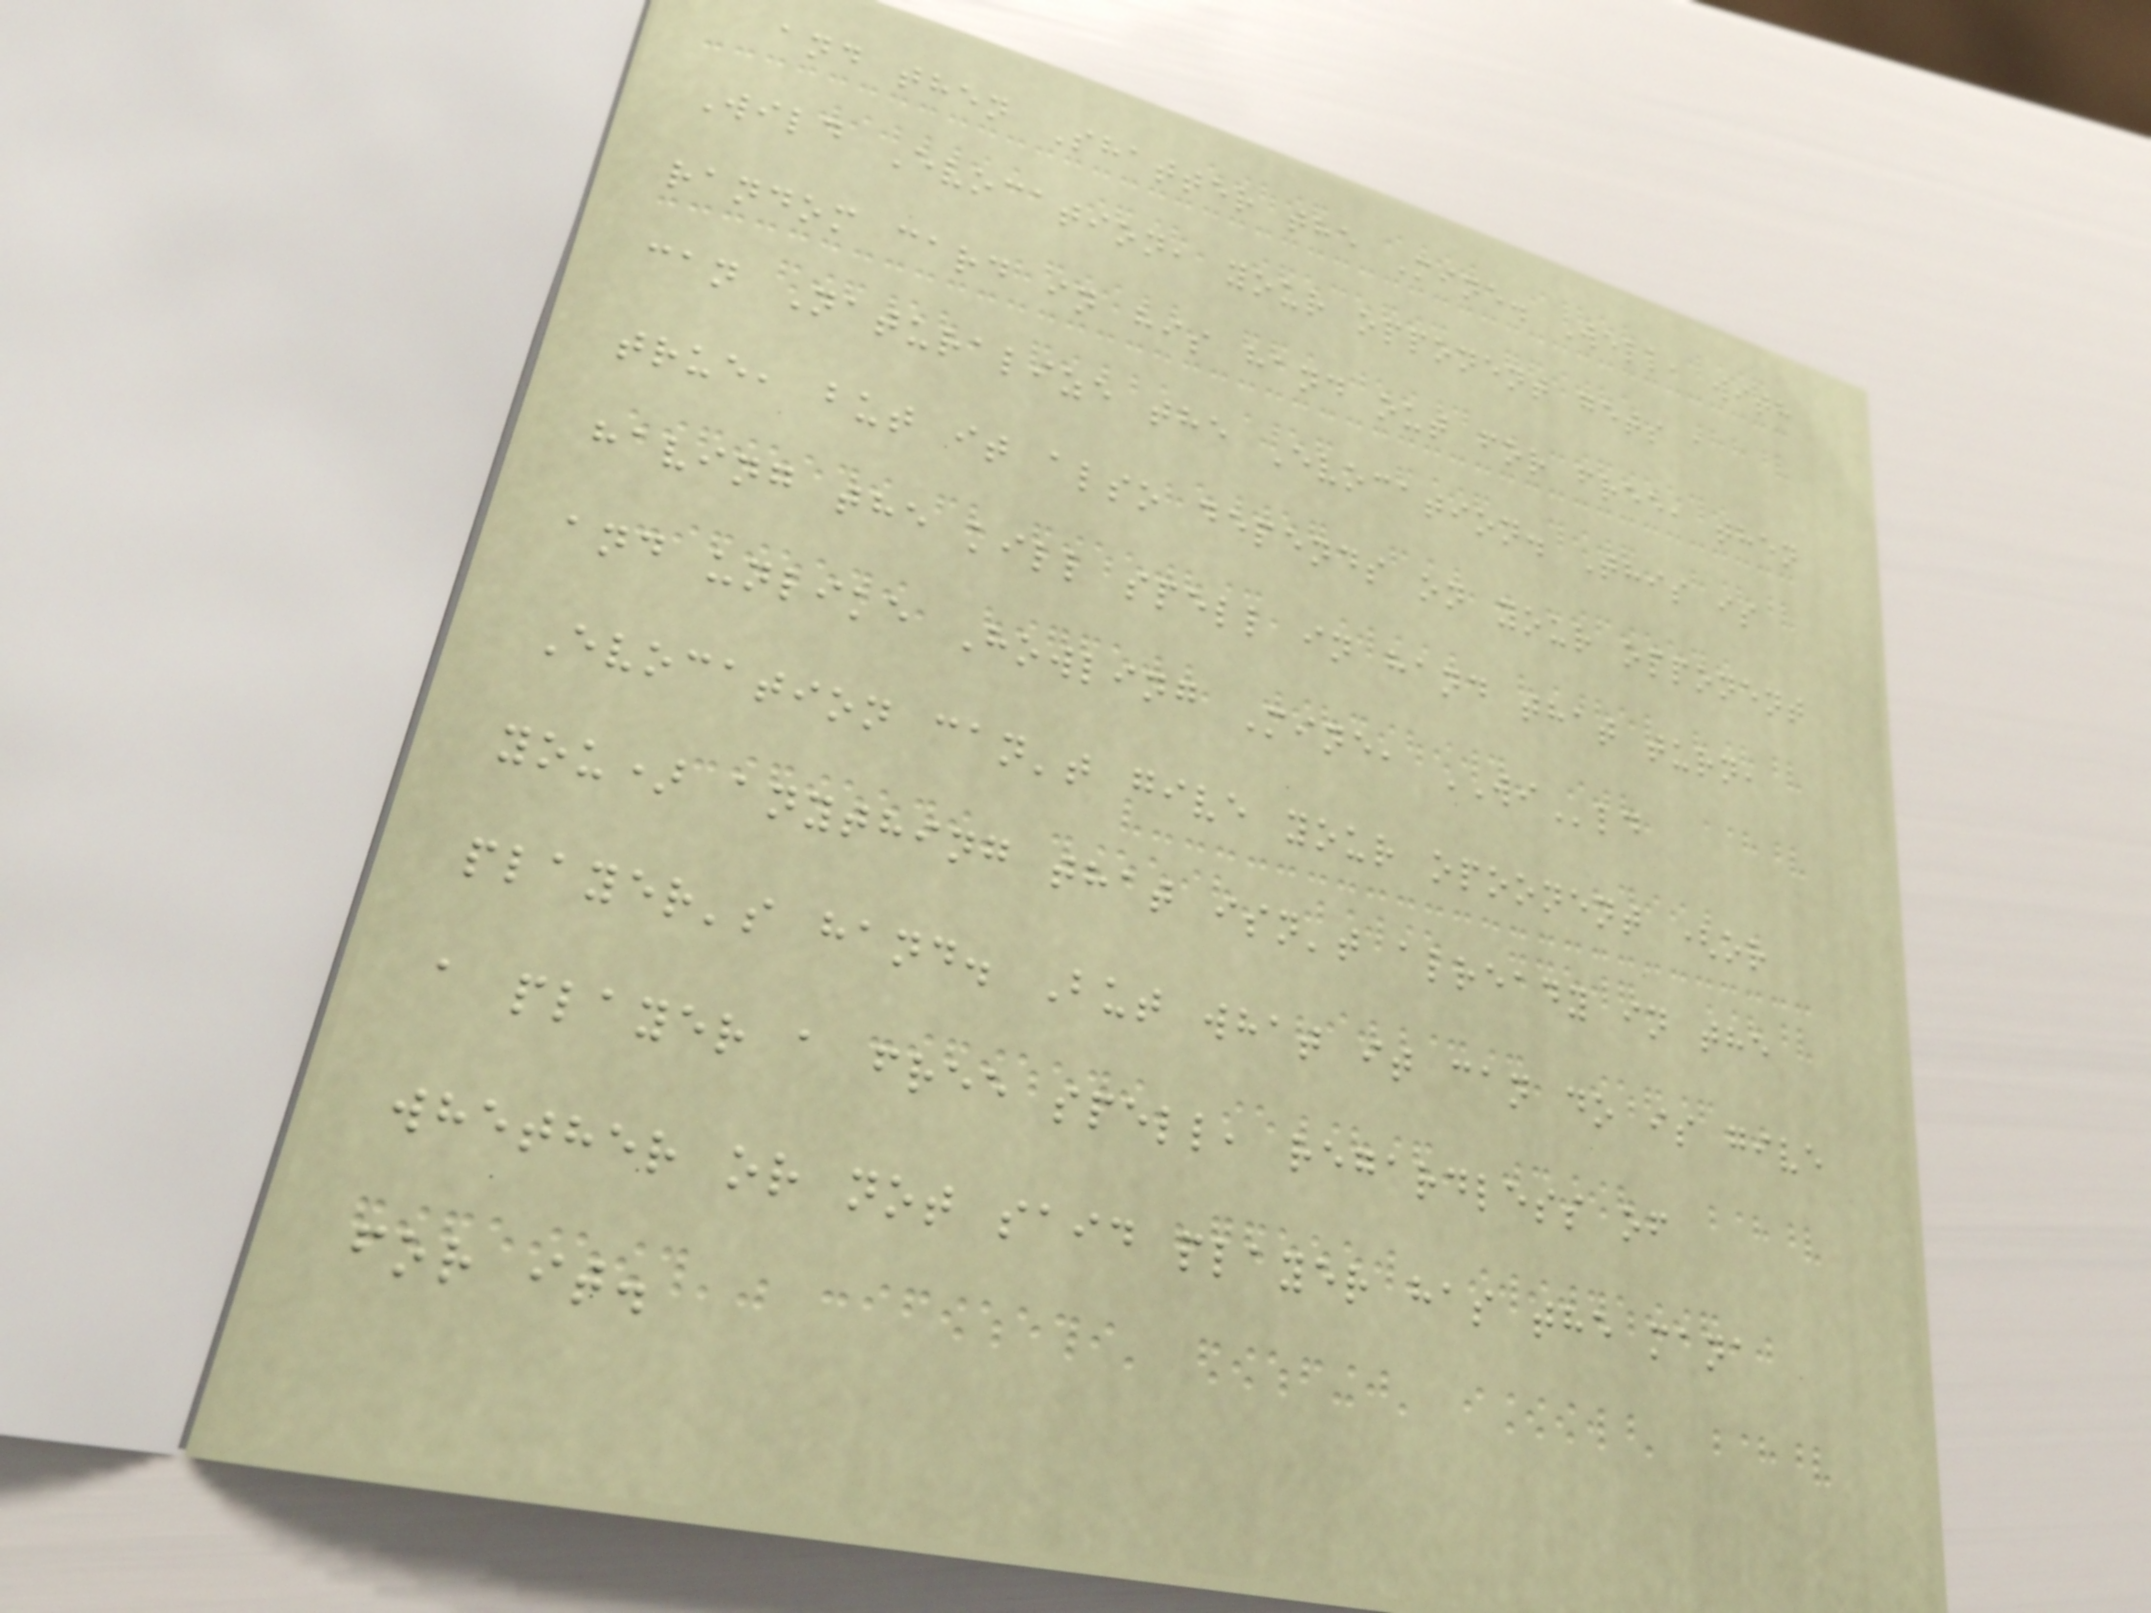and then Shatter the Mine. Well, with
Wild Evocation, your opponent gets a
random card in his hand out for free, then
can Naturalize the Evocation. This is
true, but it also depends on your opponent
having the kill spell in hand that turn,
and unlike Howling Mine, WIld
Evocation can't give your opoonent (or
you) anything that isn't already in the
player's hand. But what it can do is give
a player a free spell, regardless of
whether or not said player has the mana
for it.
